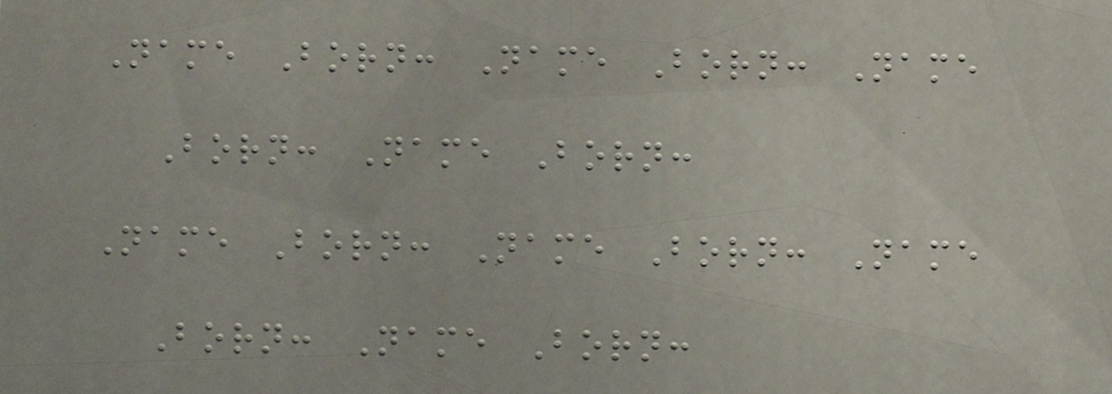Name Born: Name Born: Name
Born: Name Born:
Name Born: Name Born: Name
Born: Name Born:
